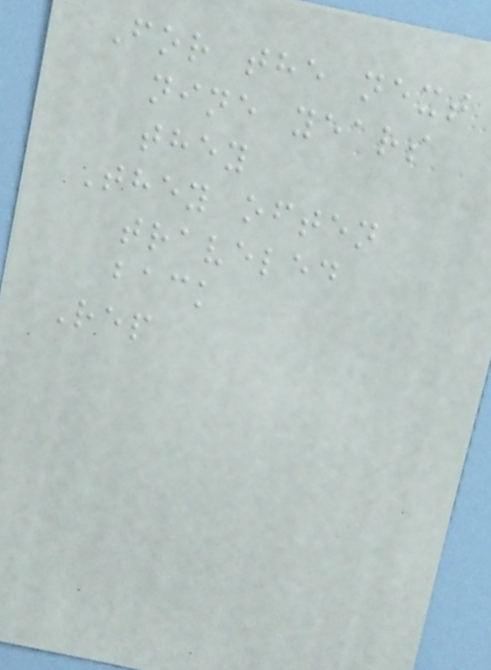For the next
nine years
they
They often
traveled
back
Rep
